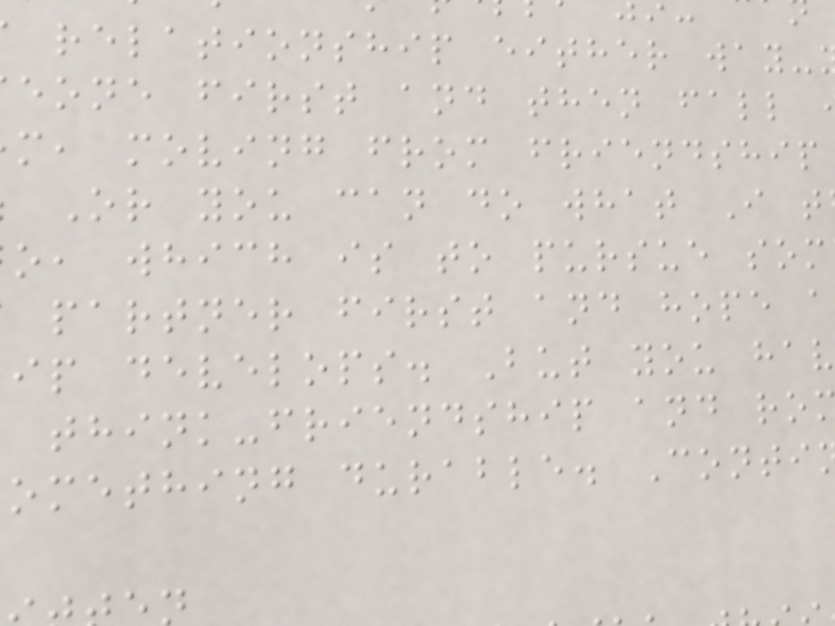relationship either way-
eone first and then fall
m, moving from friendship
Or you can do what I t
o, which is to pursue som
partner first and hope a
ip develops. But you hav
think-friendship and ro
omething durable. Conti
